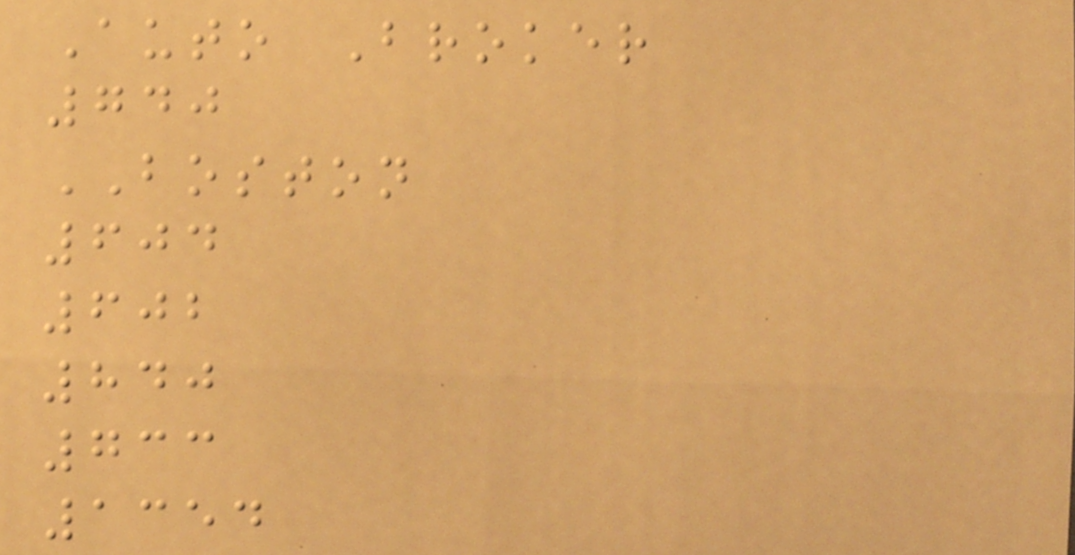Auto Broker
740
BOSTON
604
602
840
733
1354
